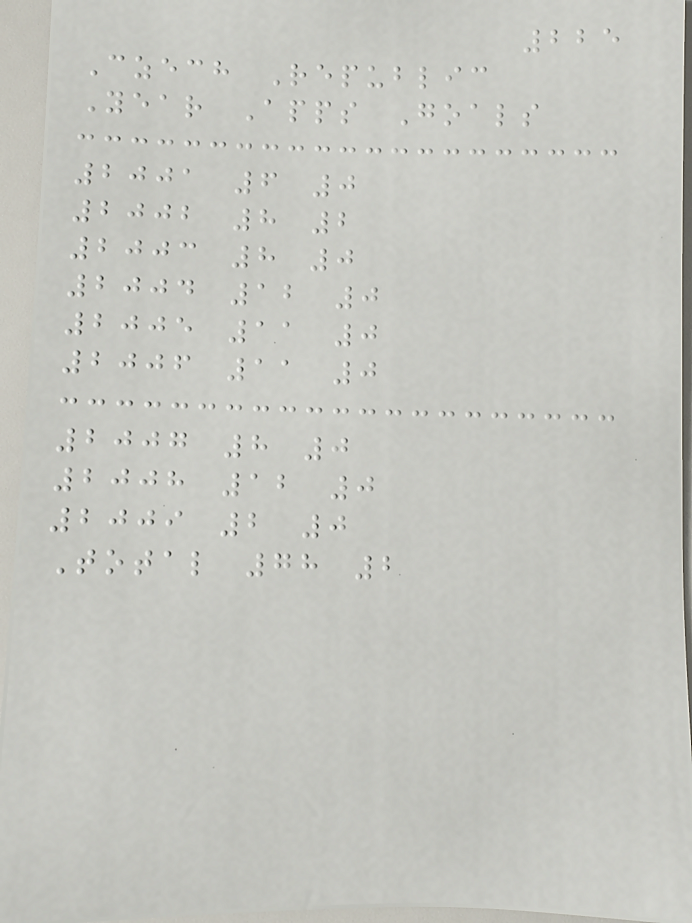225
Czech Republic
Year Apps Goals
2001 6 0
2002 8 2
2003 8 0
2004 12 0
2005 11 0
2006 11 0
2007 8 0
2008 12 0
2009 2 0
Total 78 2
